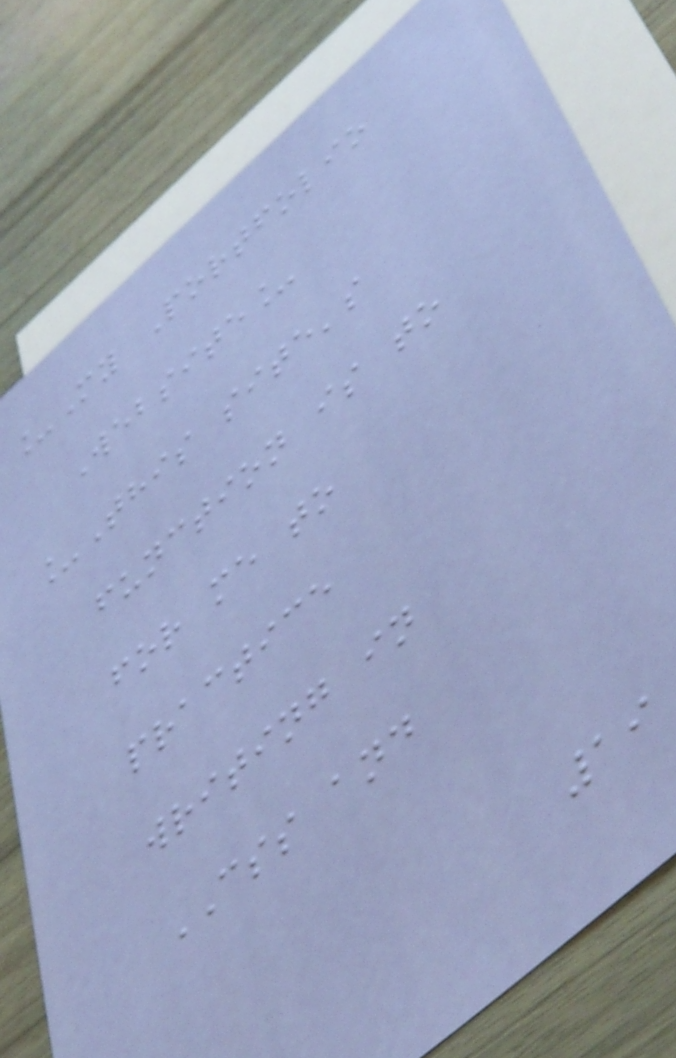_My Portfolio
Website_
_This site's
function is to
for me to
practice
writing in
CSS and
19
